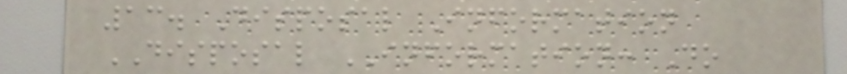13. Disposal Information
DISPOSAL INFORMATION: Do
